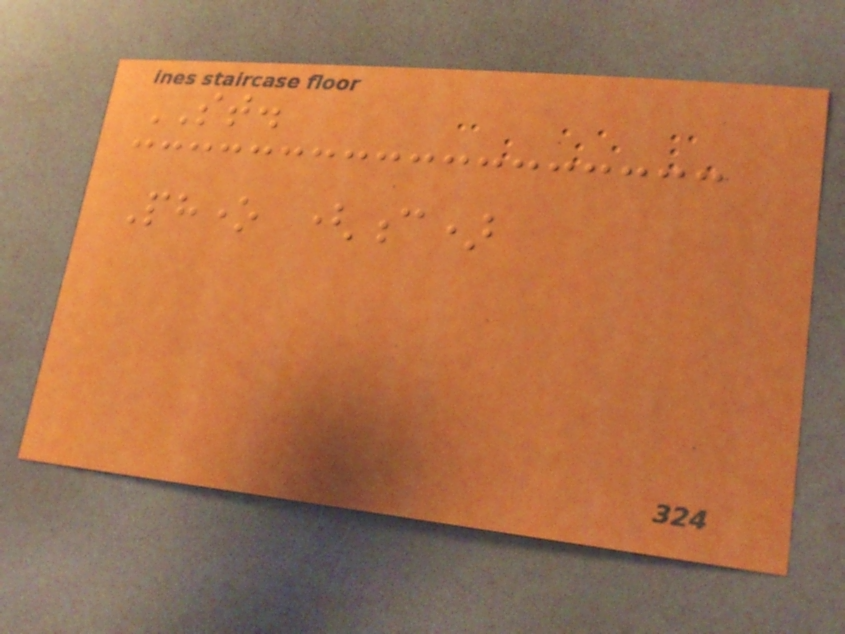ST.
Phone (c)
